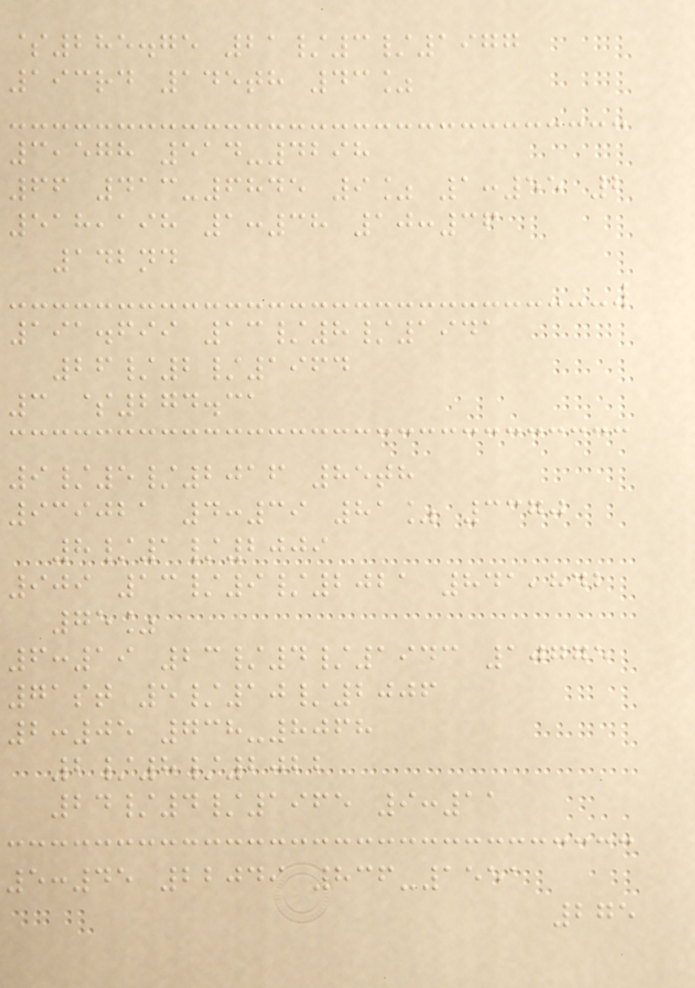$285.75 21/3/1977
193rd 145th 43%
3,578 514-4298
66 413-6845 9% 1:55 2
518,198 1:38 10:36
142nd
191.699 13/8/1941
26/2/1964
3 $274.31
9/5/2016 85th
939021 4:39 81% 3370
8/1/2009
909 13/9/2021 841,842
75%
6:19 23/4/1943 10775
71st 5/10/2006
2:05 738-8068
2/8/2022
24/4/1965 9:11
5:45 22049 836-1551
275
